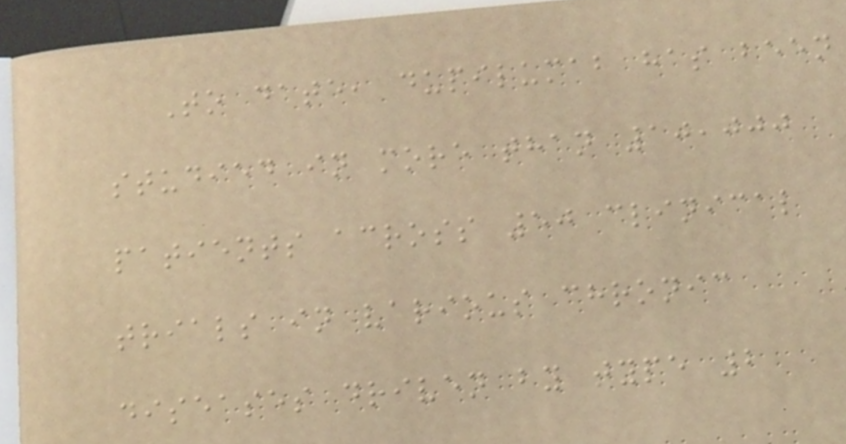To date, dupilumab has been
studied in more than 10,000
patients across 50 clinical
trials in various chronic
diseases driven by type 2
